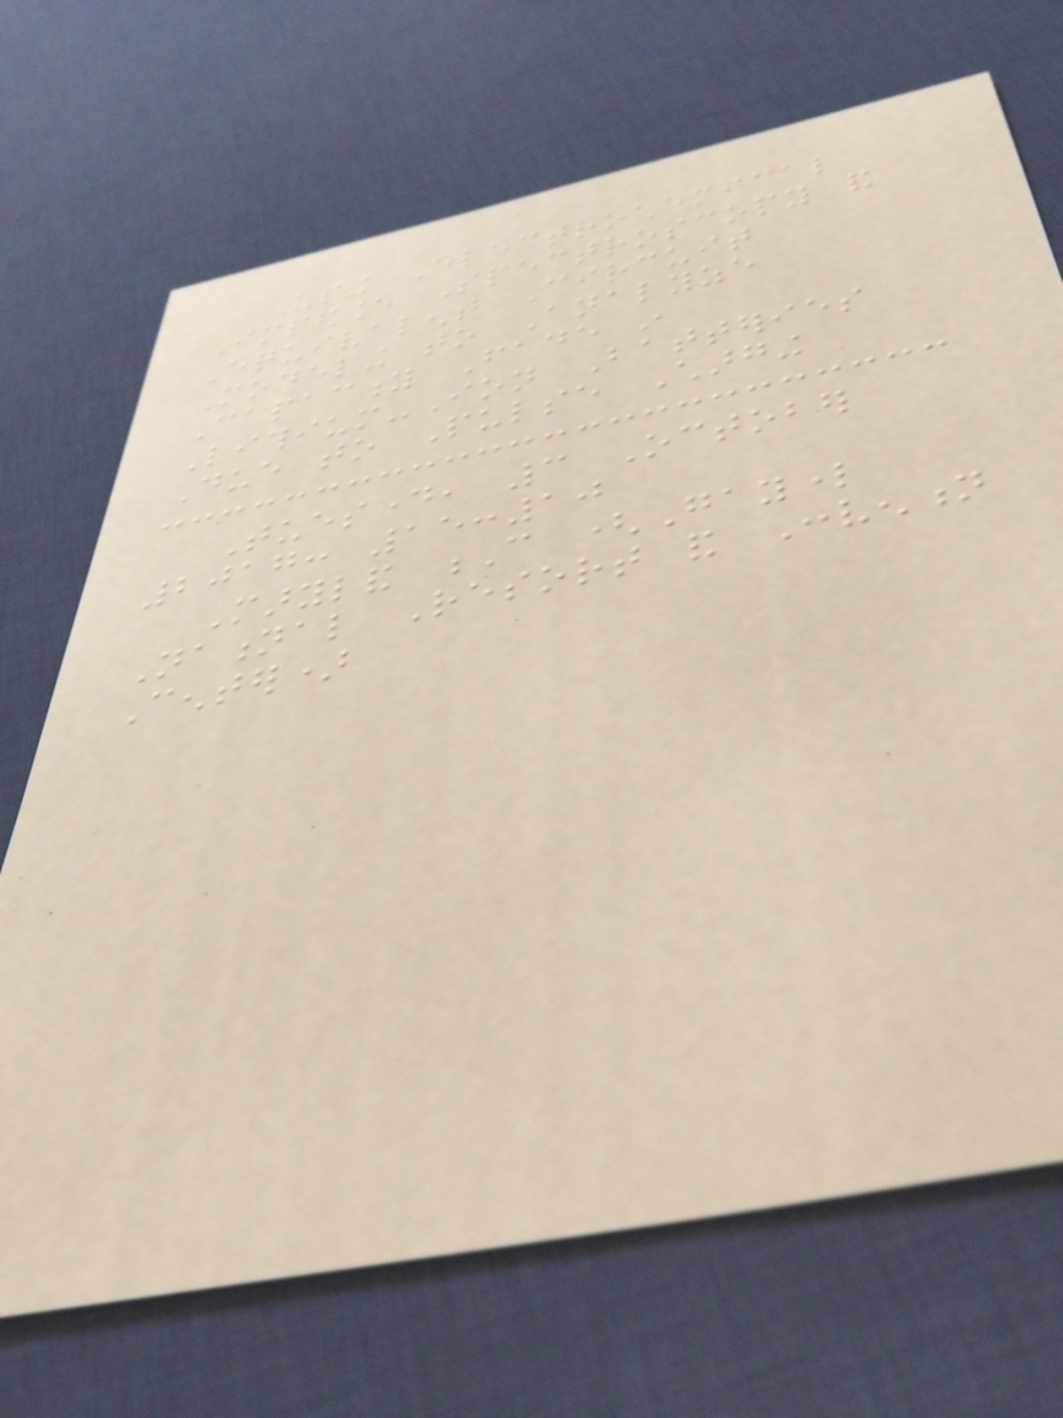Using Electrochemical
Impedance Spectroscopy and
Equivalent Circuit
Modeling to Analyze
Capacity Fade in
Lithium-Ion Batteries
Due to Pulse Charging
Tuesday, 3 October
2017: 15:10
Maryland C (Gaylord
National Resort and Convention
Center)
